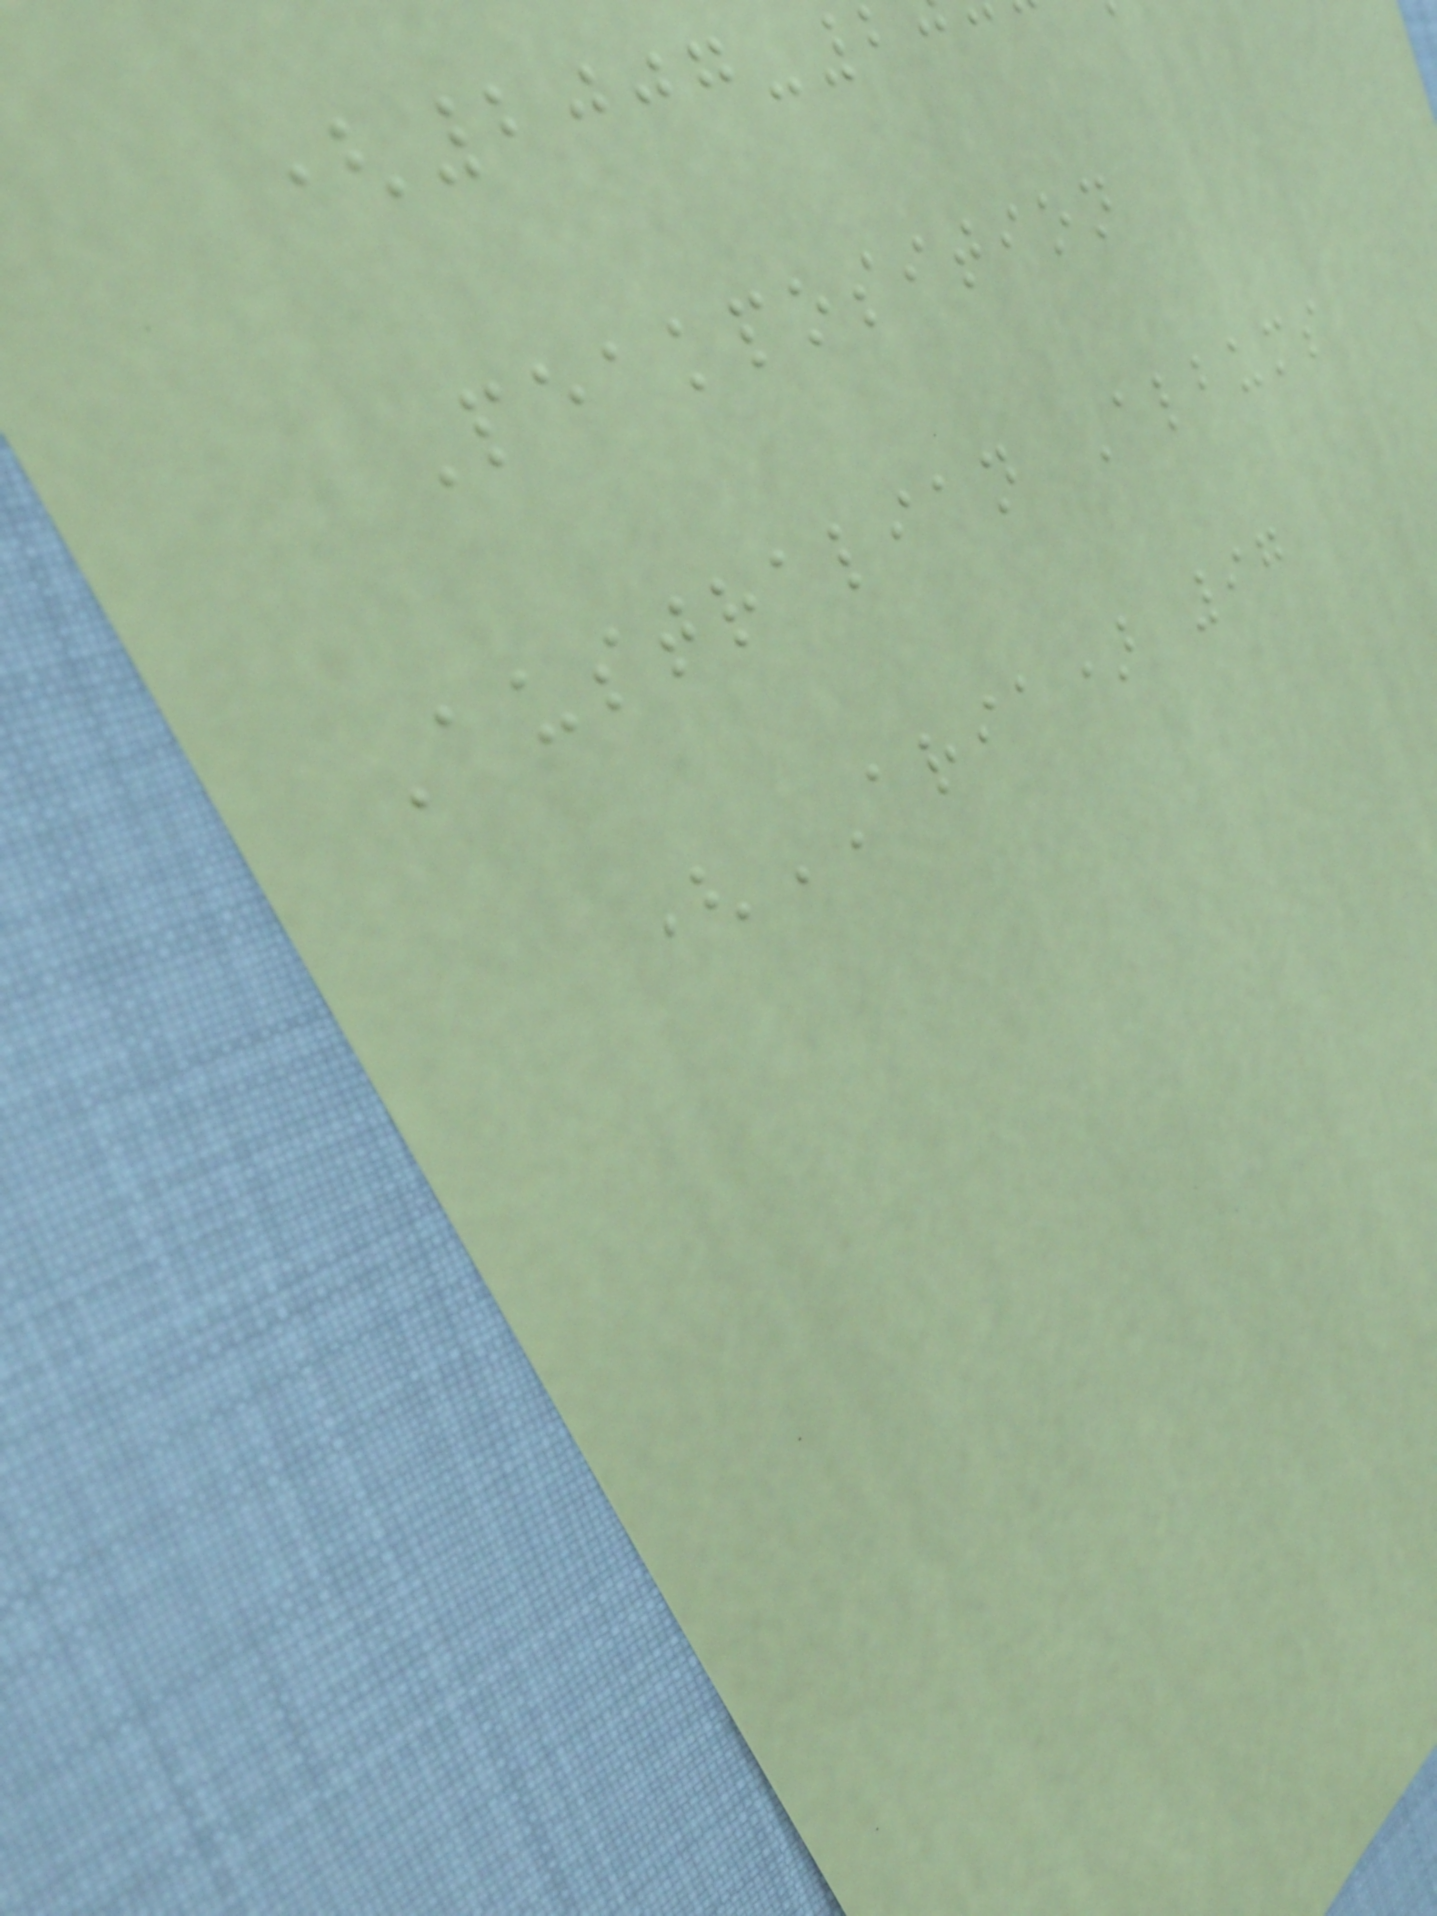(2007-2
Peakposition
Australian Albums
(ARIA) 97
